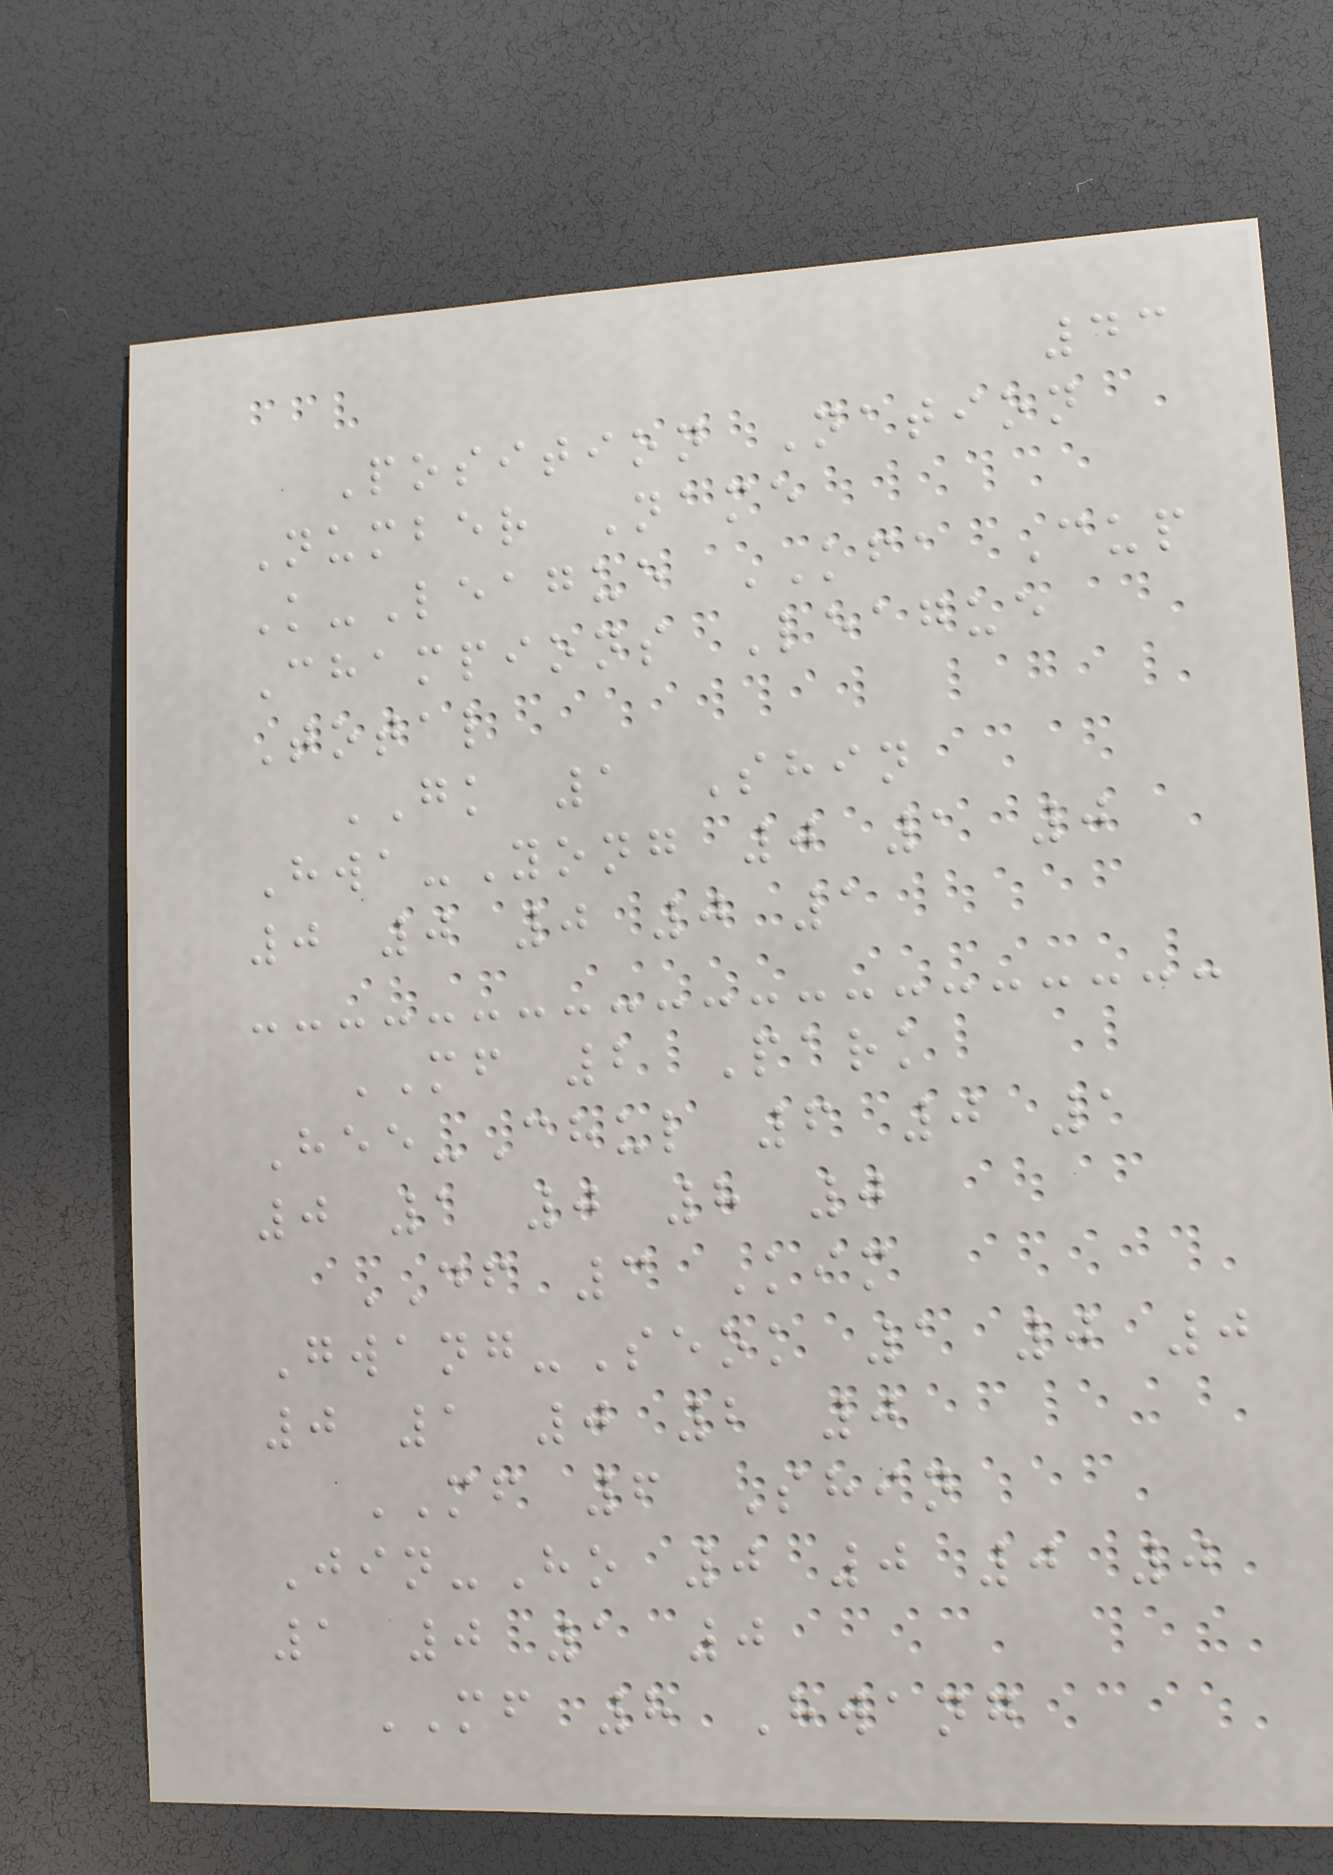43
Position Nation
Number Name
K-League KFA Cup
Champions League
Total
GK 1 Shin
Hwa-Yong 0 1 0
0 0 0 0 1
MF 2 Park
Hee-Chul 6 0 1
0 1 0 8 0
DF 3 Kim
Gwang-Seok 1 0 0
0 1 0 2 0
MF 6 Shin
Jin-Ho 0 0 0 0
1 0 1 0
MF 8 Hwang
